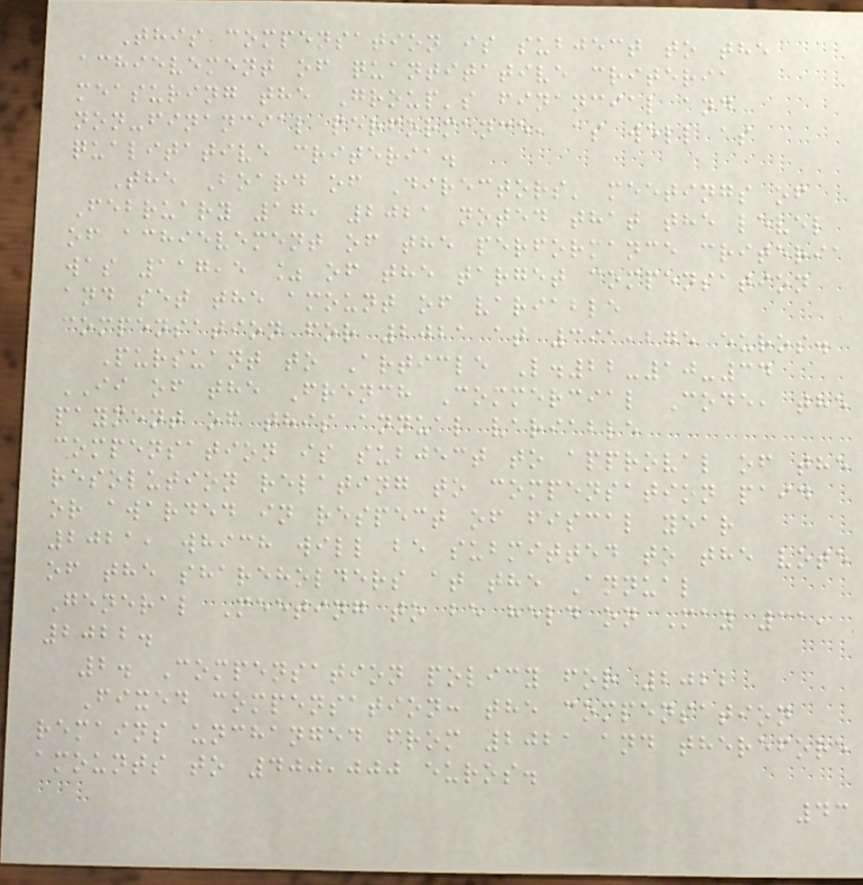This compensation is subject to the
achievement of quantitative criteria
measuring the Group's financial and
non-financial performance, as well as
qualitative criteria.
The Board of Directors' meetings of
February 17, 2021 noted that the level
of achievement of the performance criteria
was 117,5 % of the target compensation
and set the amount of variable
compensation for 2021 at 391,275 euros.
Pursuant to Article L.22-10-34
II of the French Commercial Code, the
payment of this annual variable
compensation is subject to approval of the
resolution relating to compensation paid
or awarded in respect of fiscal year
2021, which will be submitted to the vote
of the shareholders at the Annual
General Meeting to be held on May 31,
2022.
2. Compensation policy for 2022
Fixed compensation: the compensation
remains unchanged from 2021 and therefore
amounts to 400,000 euros.
43
